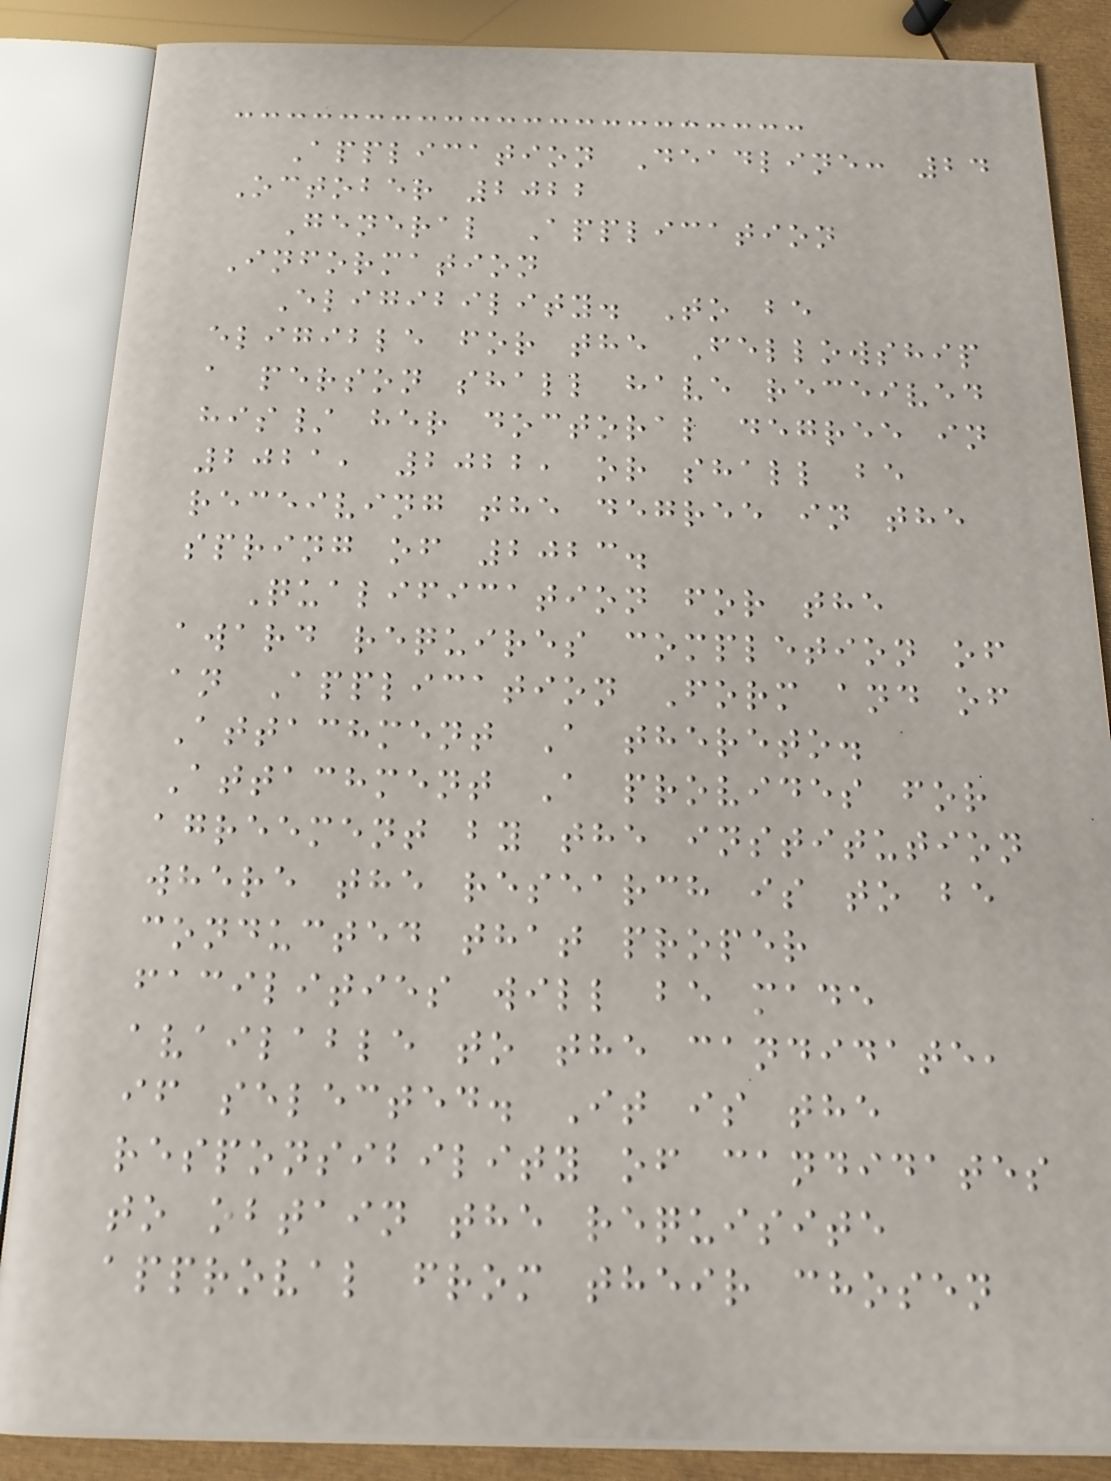Application Deadline: 24
October 2022
General Application
Information
Eligibility. To be
eligible for the Fellowship
a person shall have received
his/ her doctoral degree in
2021, 2022, or shall be
receiving the degree in the
spring of 2023.
Qualification for the
award requires completion of
an Application Form and of
Attachment A thereto.
Attachment A provides for
agreement by the institution
where the research is to be
conducted that proper
facilities will be made
available to the candidate,
if selected. It is the
responsibility of candidates
to obtain the requisite
approval from their chosen
